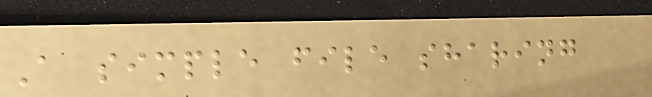A simple file sharing
